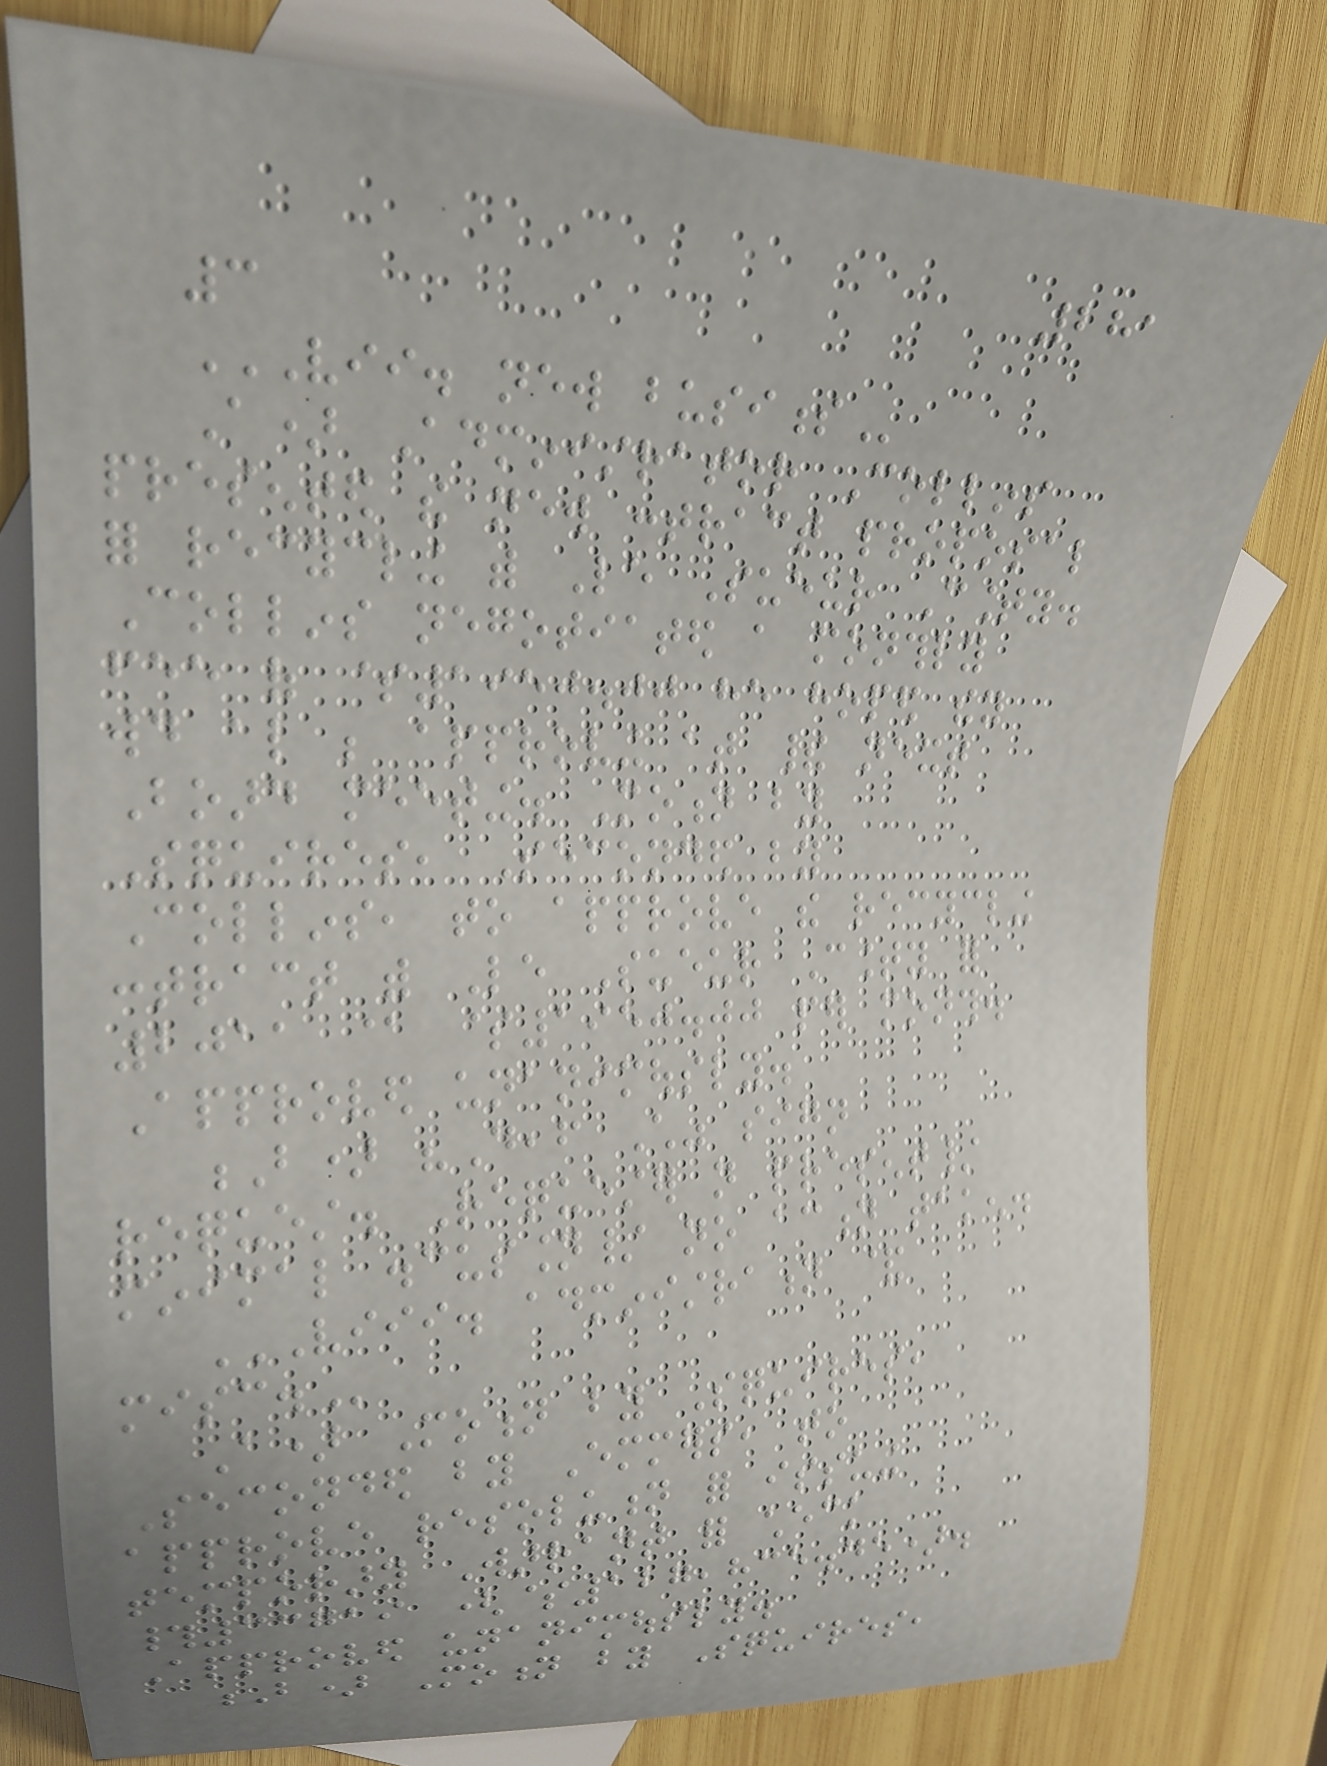281
3
VII. NEW BUSINESS
A) Administrator Collins
presented the new contract proposal
for recycling with Le Sueur County.
Collins negotiated a monthly
fee of $1950.00 he hoped they
would also be approving at their next
Board meeting. Motion by
Squires, Seconded by
Collins, to approve the recycling
contract with Le Sueur County for
2011 @ $1950.00 per month.
Approved unanimously.
B) "Deaf Child" sign
request. Requester not present/
minimal discussion/ no action taken.
VIII. ADMINISTRATION &
MISC.
A) Motion by Squires,
Seconded by Emmers, to
approve resolution for issuing
temporary Warrant for check
#33719 ($127,835.45).
Approved unanimously.
B) Motion by Squires,
